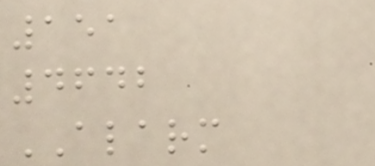151
4642
ALARM
